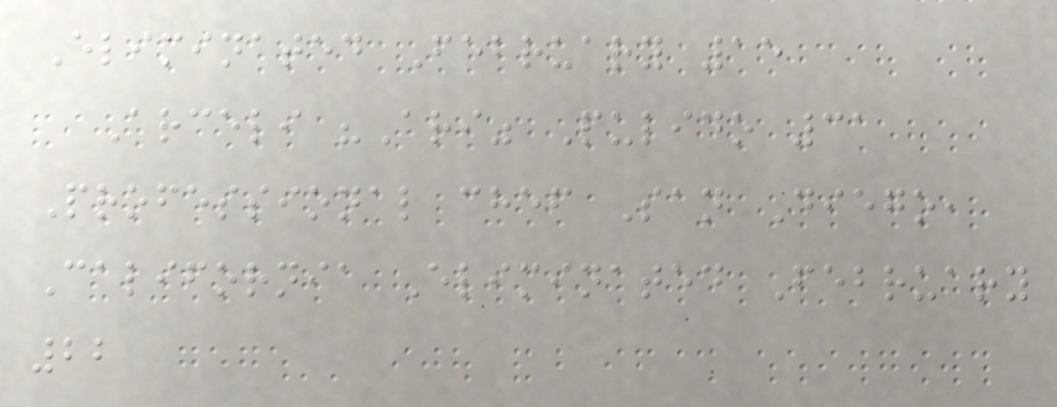Eliminated February 15
Arceli "Ari" Pulido 31
Professional chef San Diego,
California Eliminated February
22
